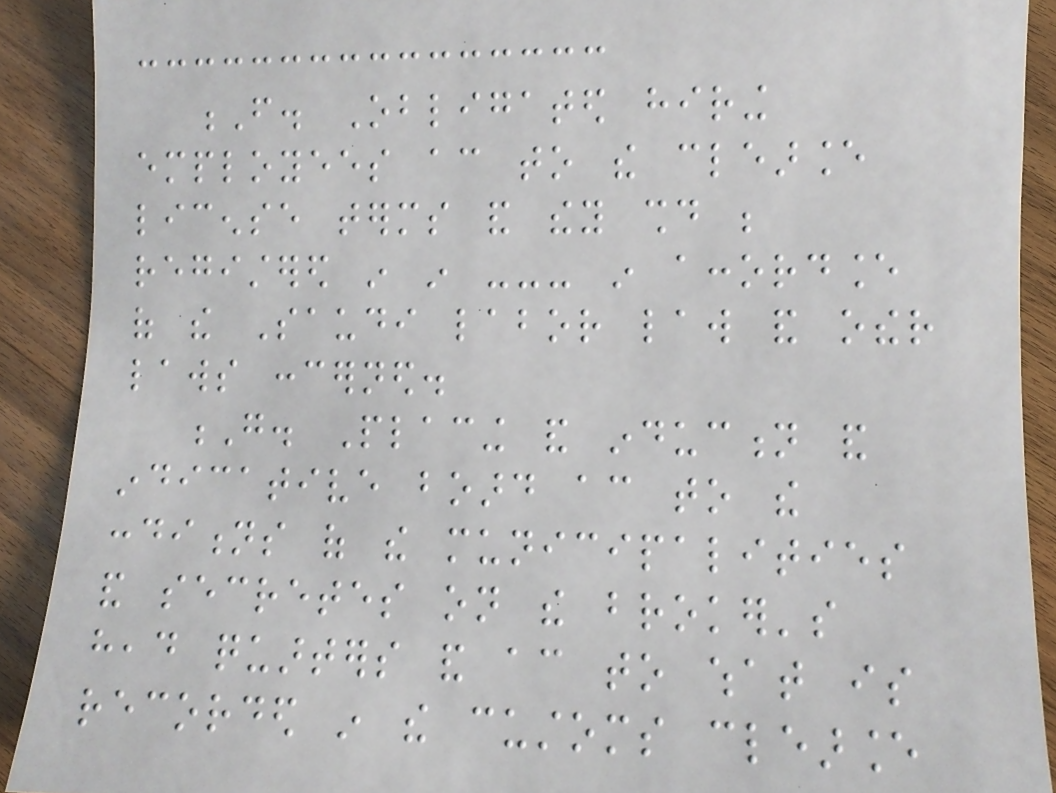F. Obligated hiring
employees according to the clearance
license terms and they should be
registered in in --- in accordance
of the Saudi labor law and other
laws concerned.
G. Placing and induction and
indicative board according to the
conditions of the municipalities
and secretes on the broker's
head quarters and according to what is
recorded in the customs clearance
